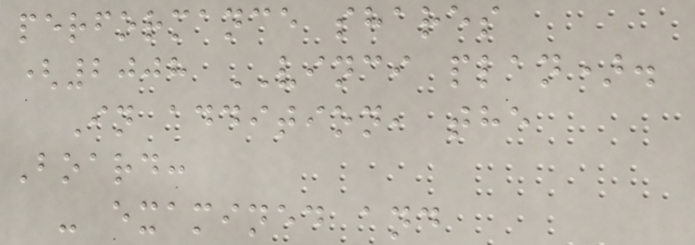performance shares
(2008 VINCI plan).
In addition, the
Board:
- examined and
